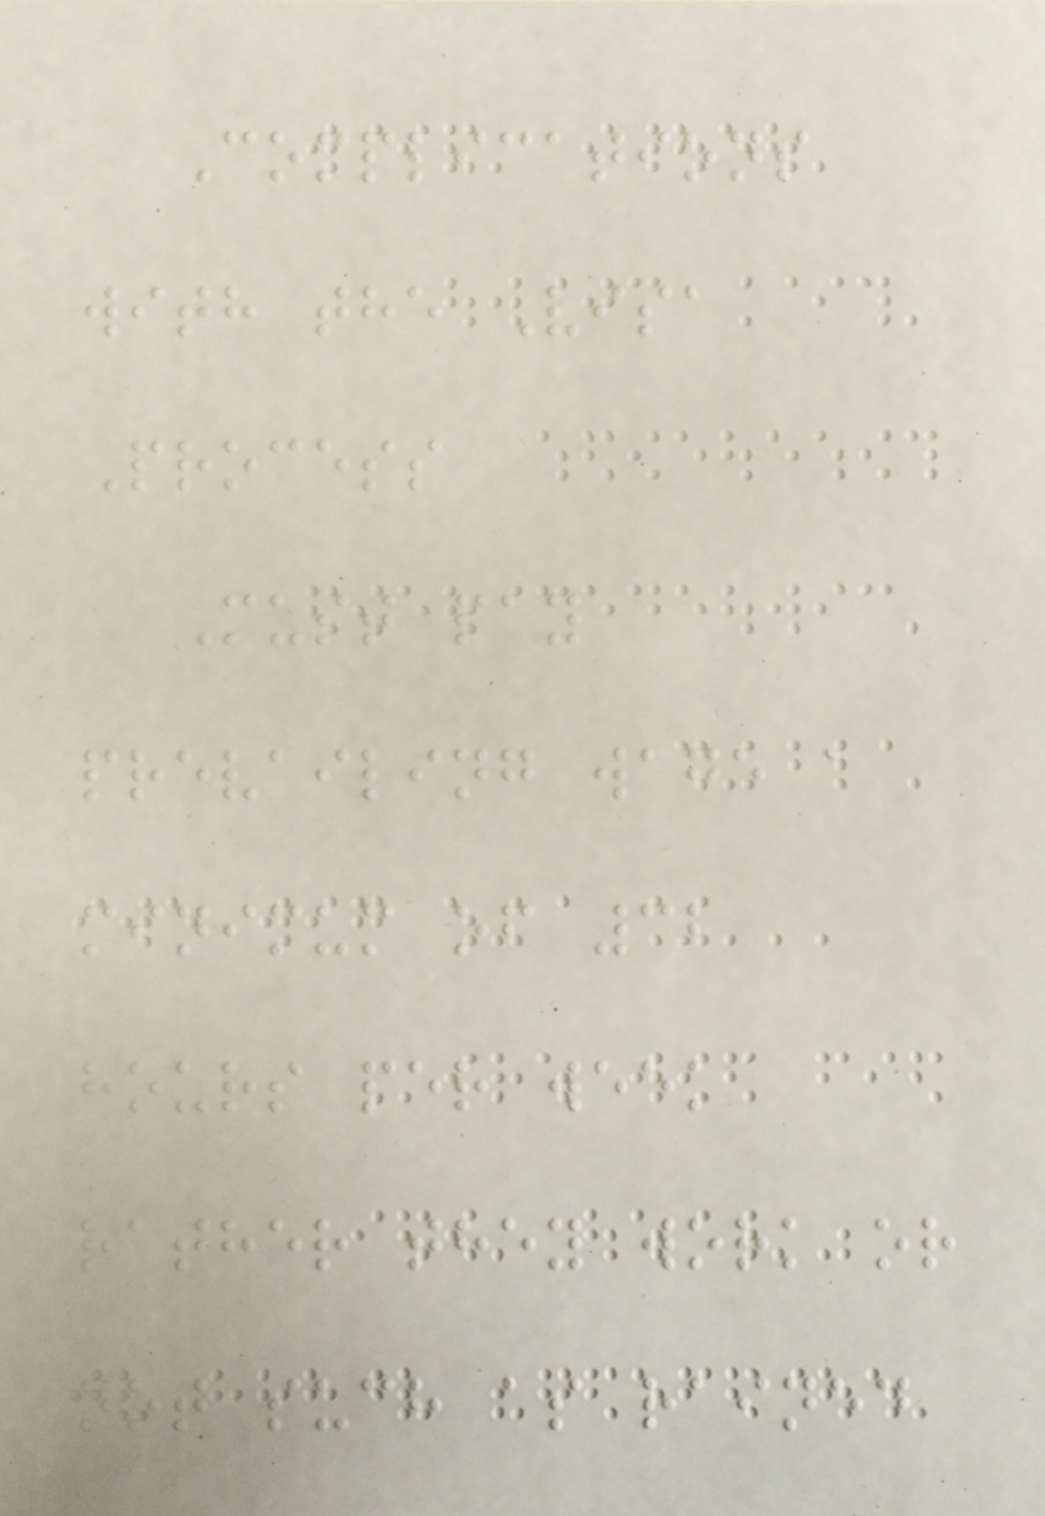Complications
with the Visa
Process
Must pay
prevailing wage a
minimum of 32
hours per week
rather they work or
not such as rained
